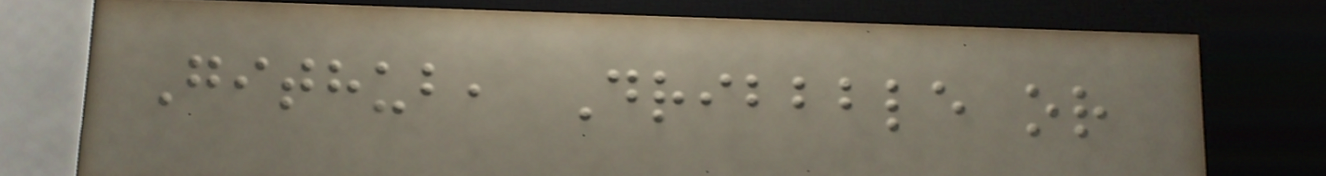Github, Dribbble or
